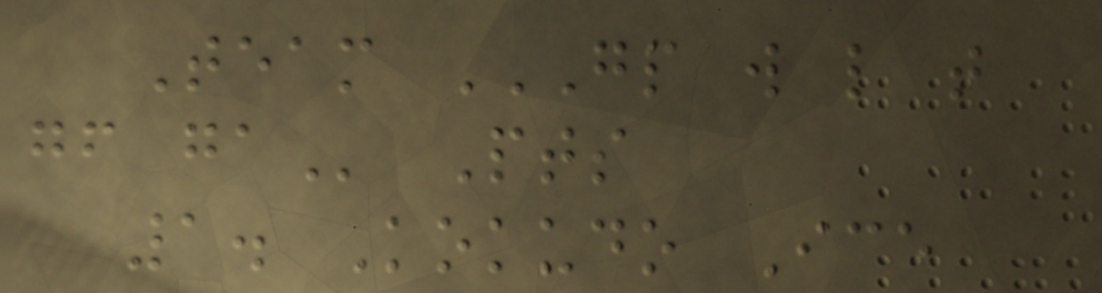Team GP W L T
GF GA Pts
1. Kokudo Ice
